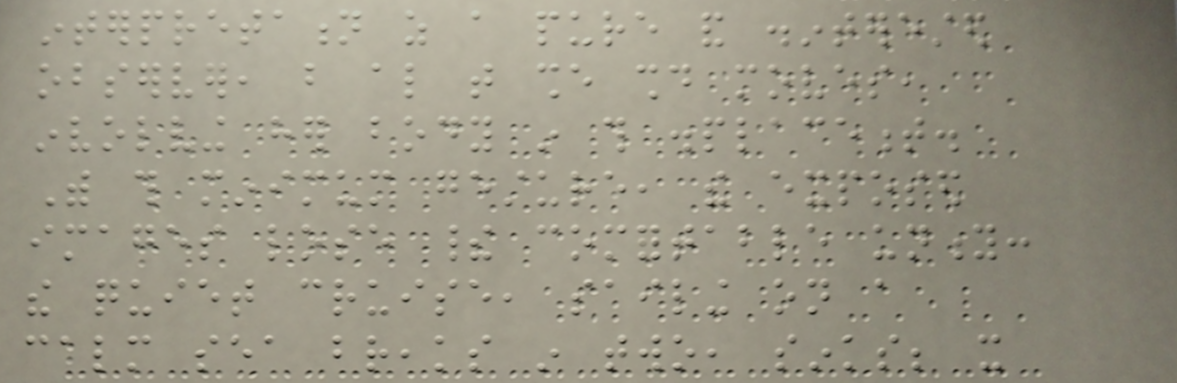interpretation as a pure and disinterested
observer, but also that she should moves,
involving her body in this displacement.
With this minimum gesture, the exposed
images lose their comfortable unity:
the quiet cruise, sailing on a
calm sea breaks in two, sinks; it
